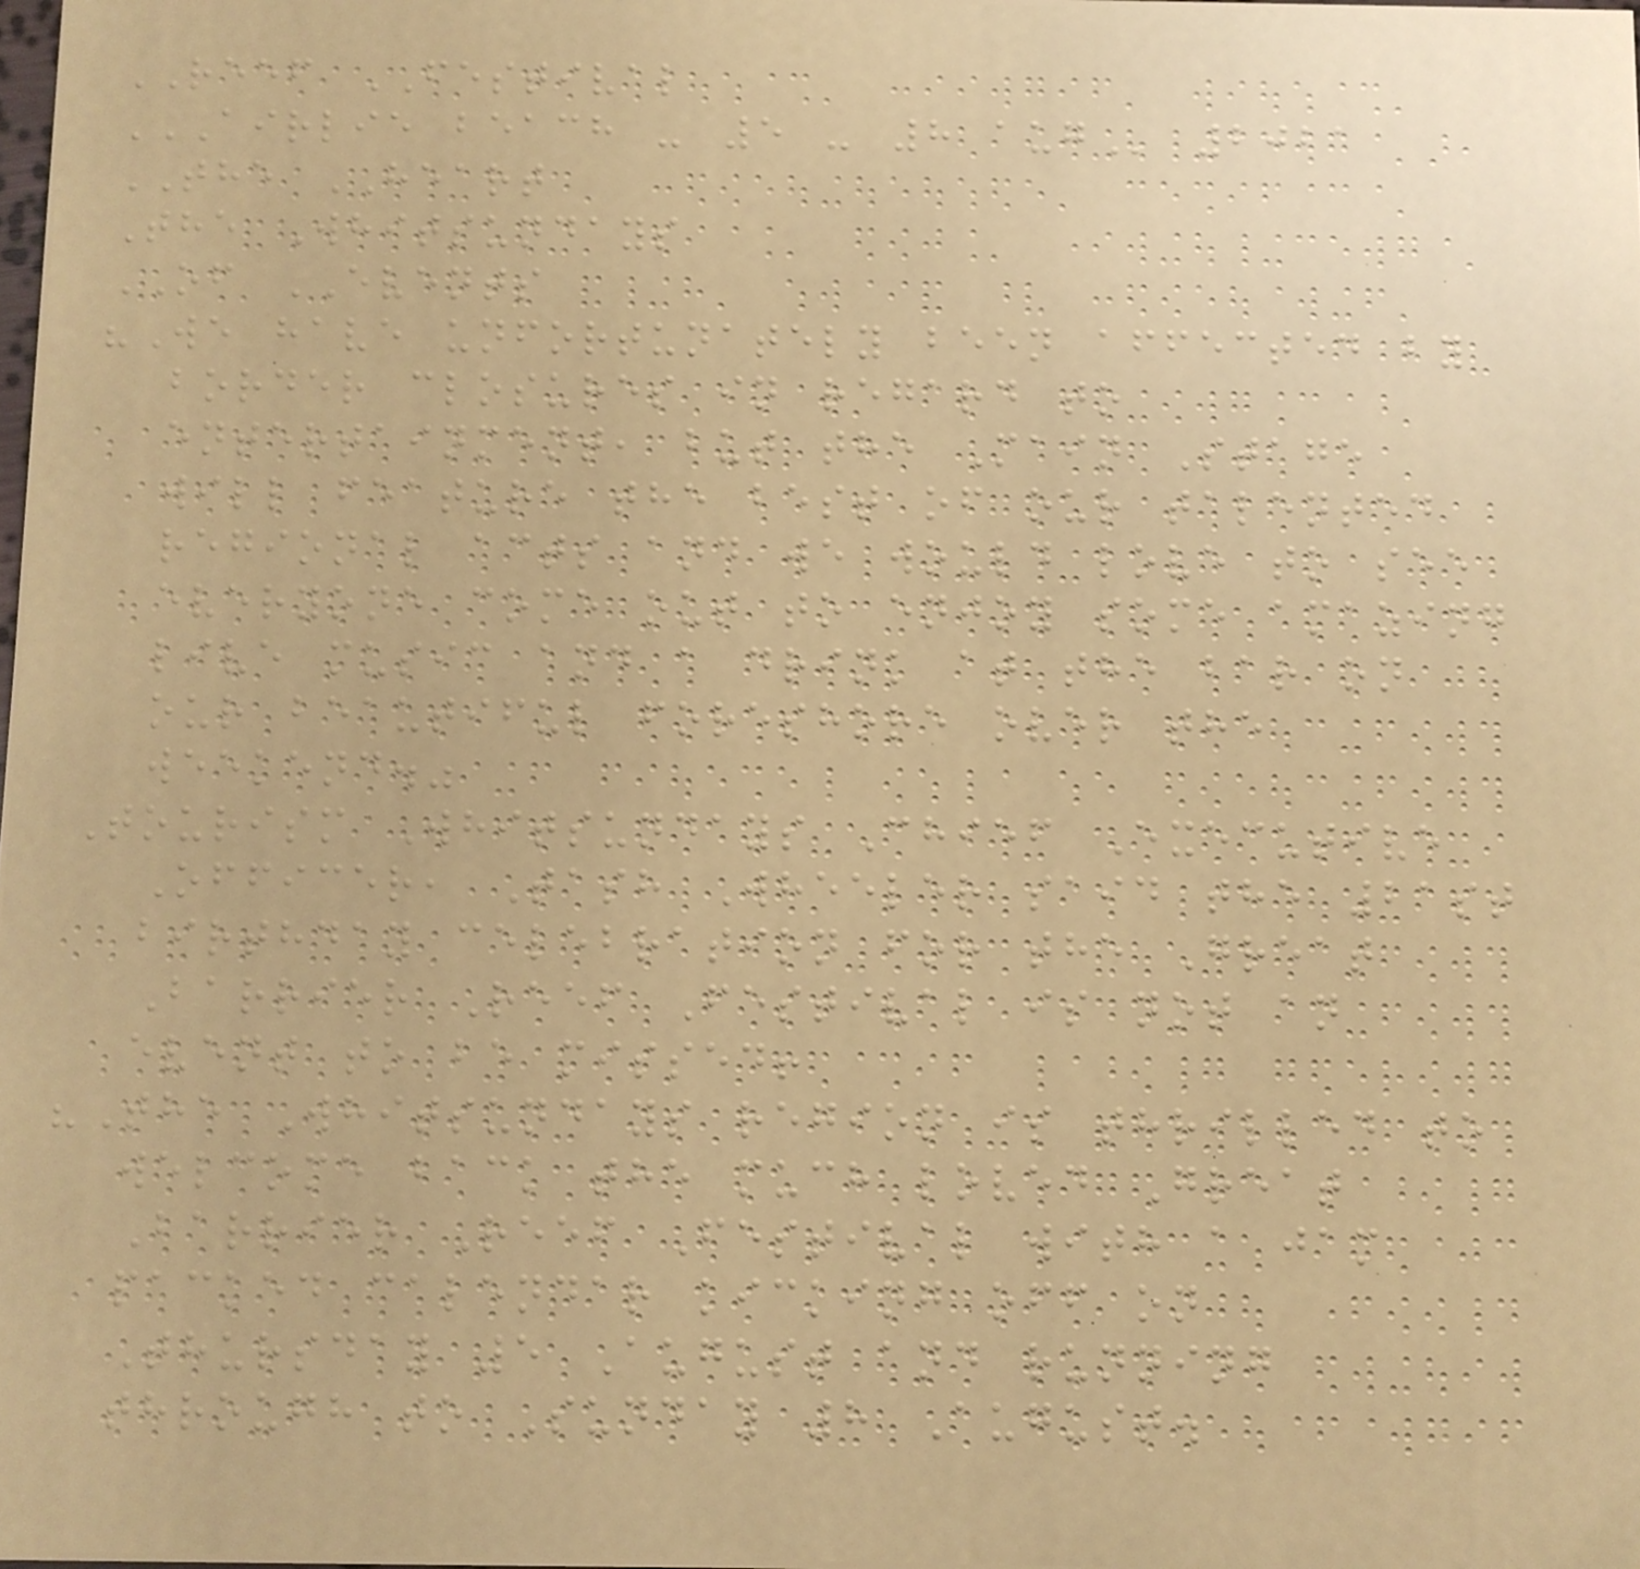REEF FESTIVAL
AIRLIE BEACH - 5 - 8 AUG 2021
THE HEART
The Whitsundays
OF EVENTS
"We have unfortunately been affected by
border closures in regard to
entertainment, but the Main Stage
will feature the best of our talented
regional acts and we would love to see
everyone come out to enjoy some amazing
live music and a drink at the bar on
our beautiful foreshore over the
weekend."
Tourism Whitsundays Chief Executive
Officer, Tash Wheeler said the 21st
birthday celebration for the Great
Barrier Reef Festival is not an
event to be missed!
"The Whitsundays region is thrilled to
welcome back the much loved Great
Barrier Reef Festival with a jam
packed calendar kicking off on
Thursday 5 August and running
through to Sunday 8 August.
